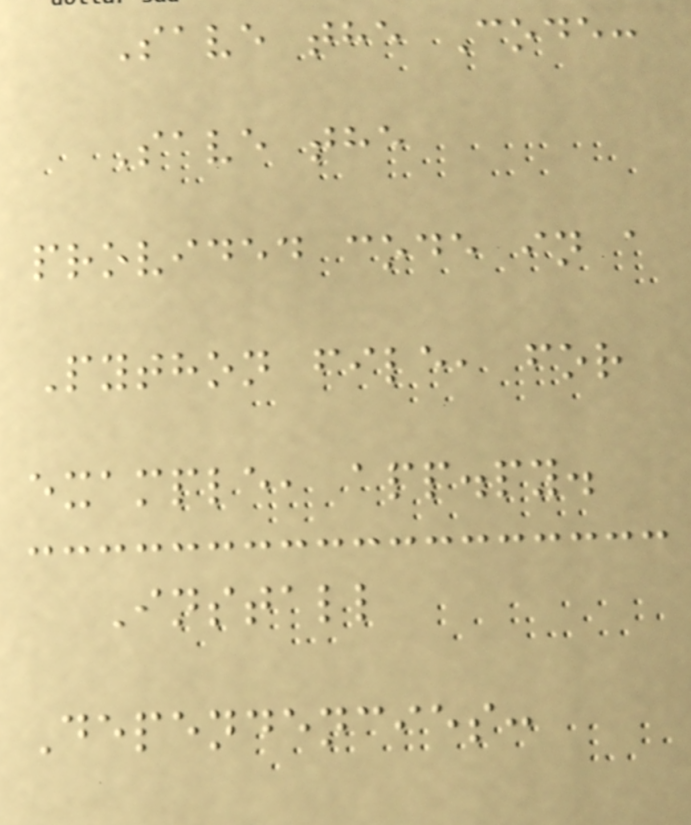Save the Code:
Save the
provided code in a
Python file, for
example, app.py.
Install
Dependencies:
